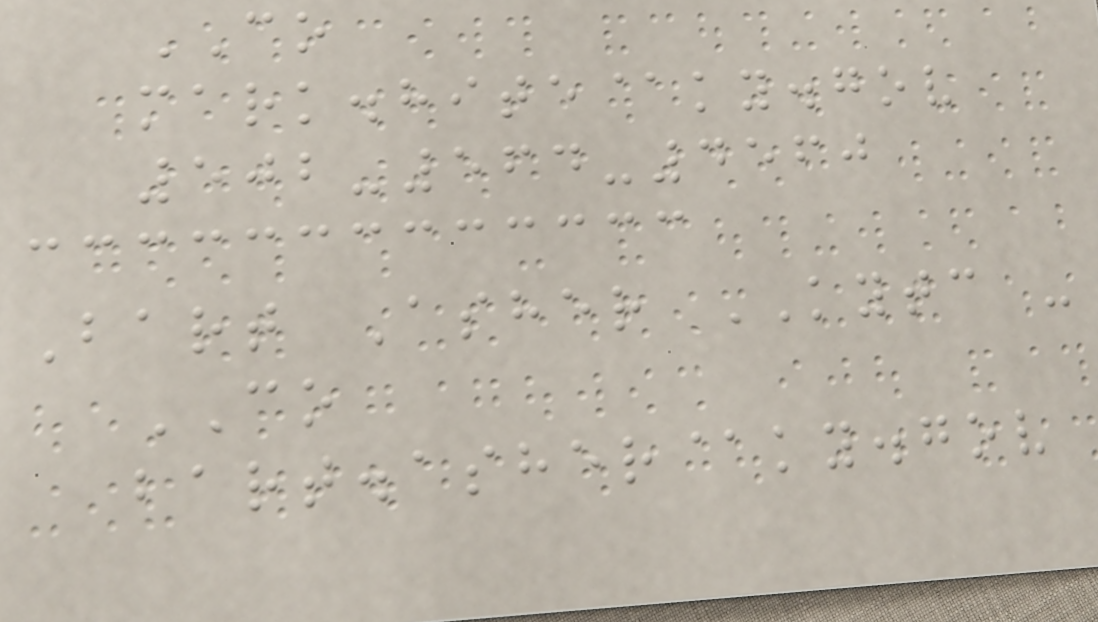CO
mark.hite@ky.gov
502-564-4560
Bart Asher KYTC -
CO
bart.asher@ky.gov
